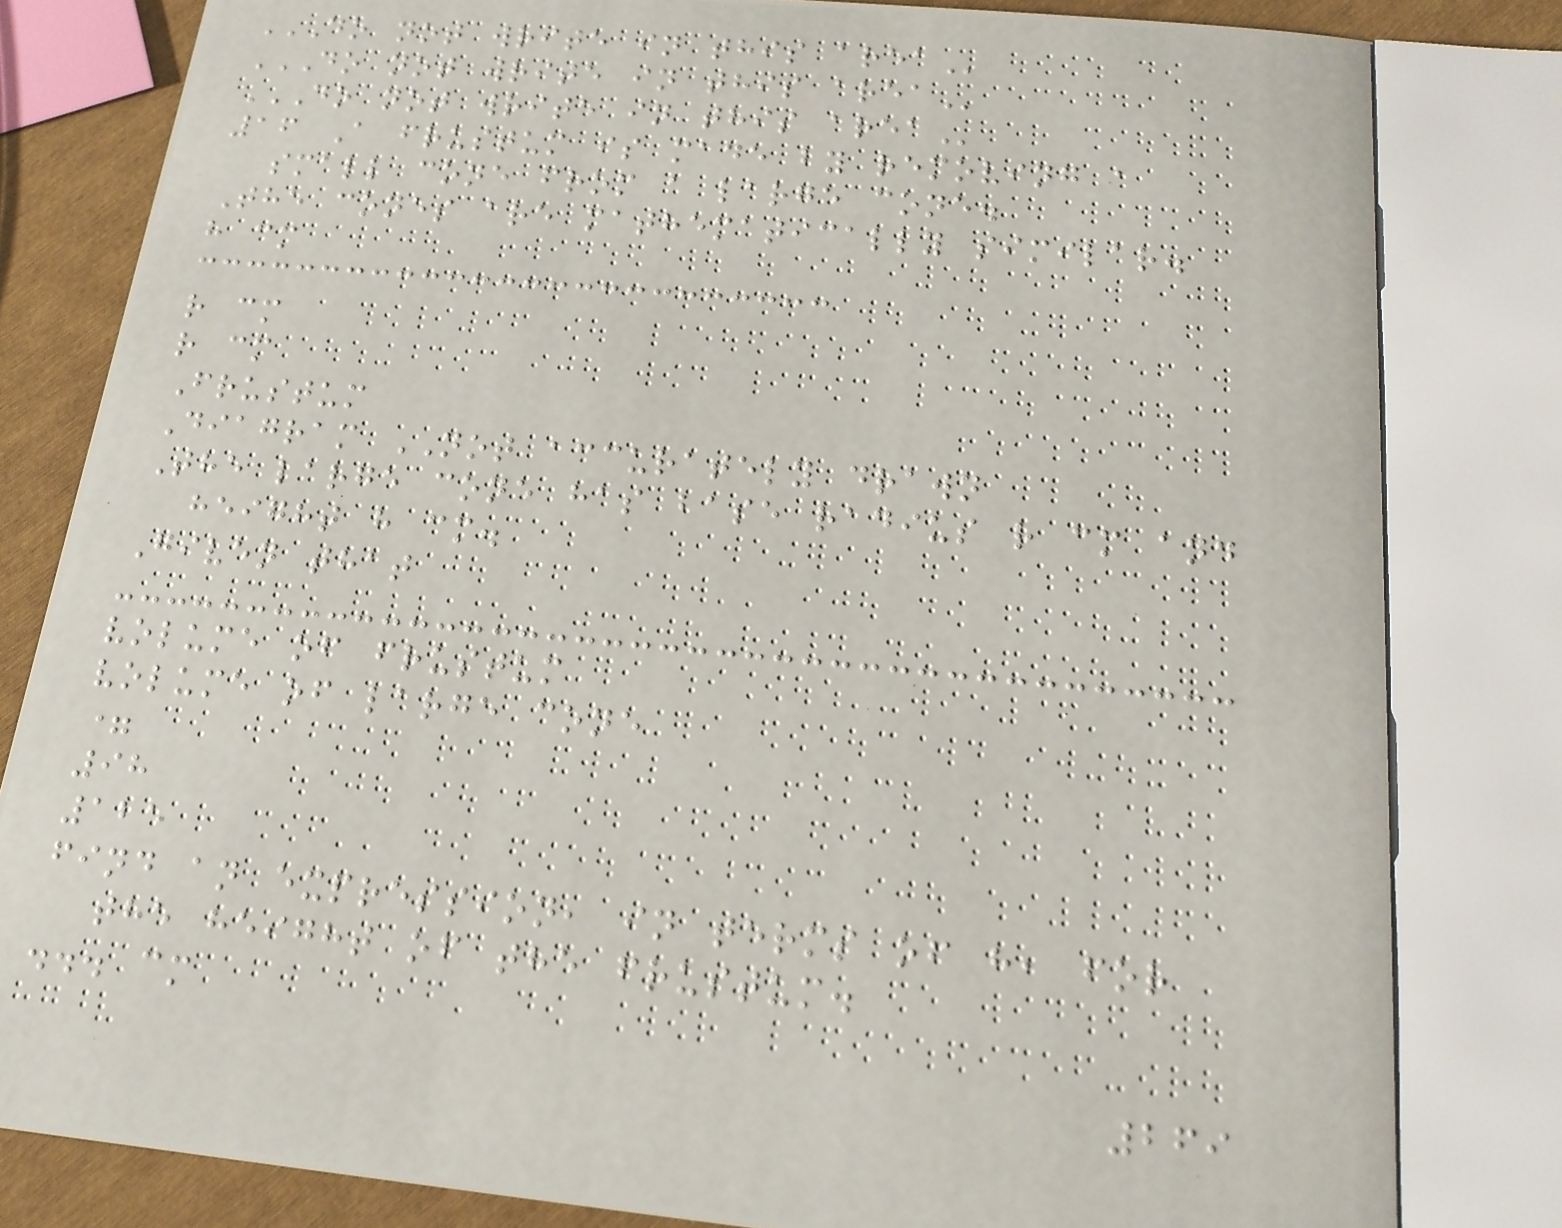DO NOT WRITE IN THIS AREA
DO NOT WRITE IN THIS AREA
DO NOT WRITE IN THIS AREA
16 A frustum is made by removing a
small cone from a large cone.
The cones are mathematically similar.
h cm
r cm
r cm
Frustum
Diagram NOT accurately drawn
The large cone has base radius r cm and
height h cm.
Given that
volume of frustum
volume of large cone
=
98
125
find an expression, in terms of h, for
the height of the frustum.
... cm
269
